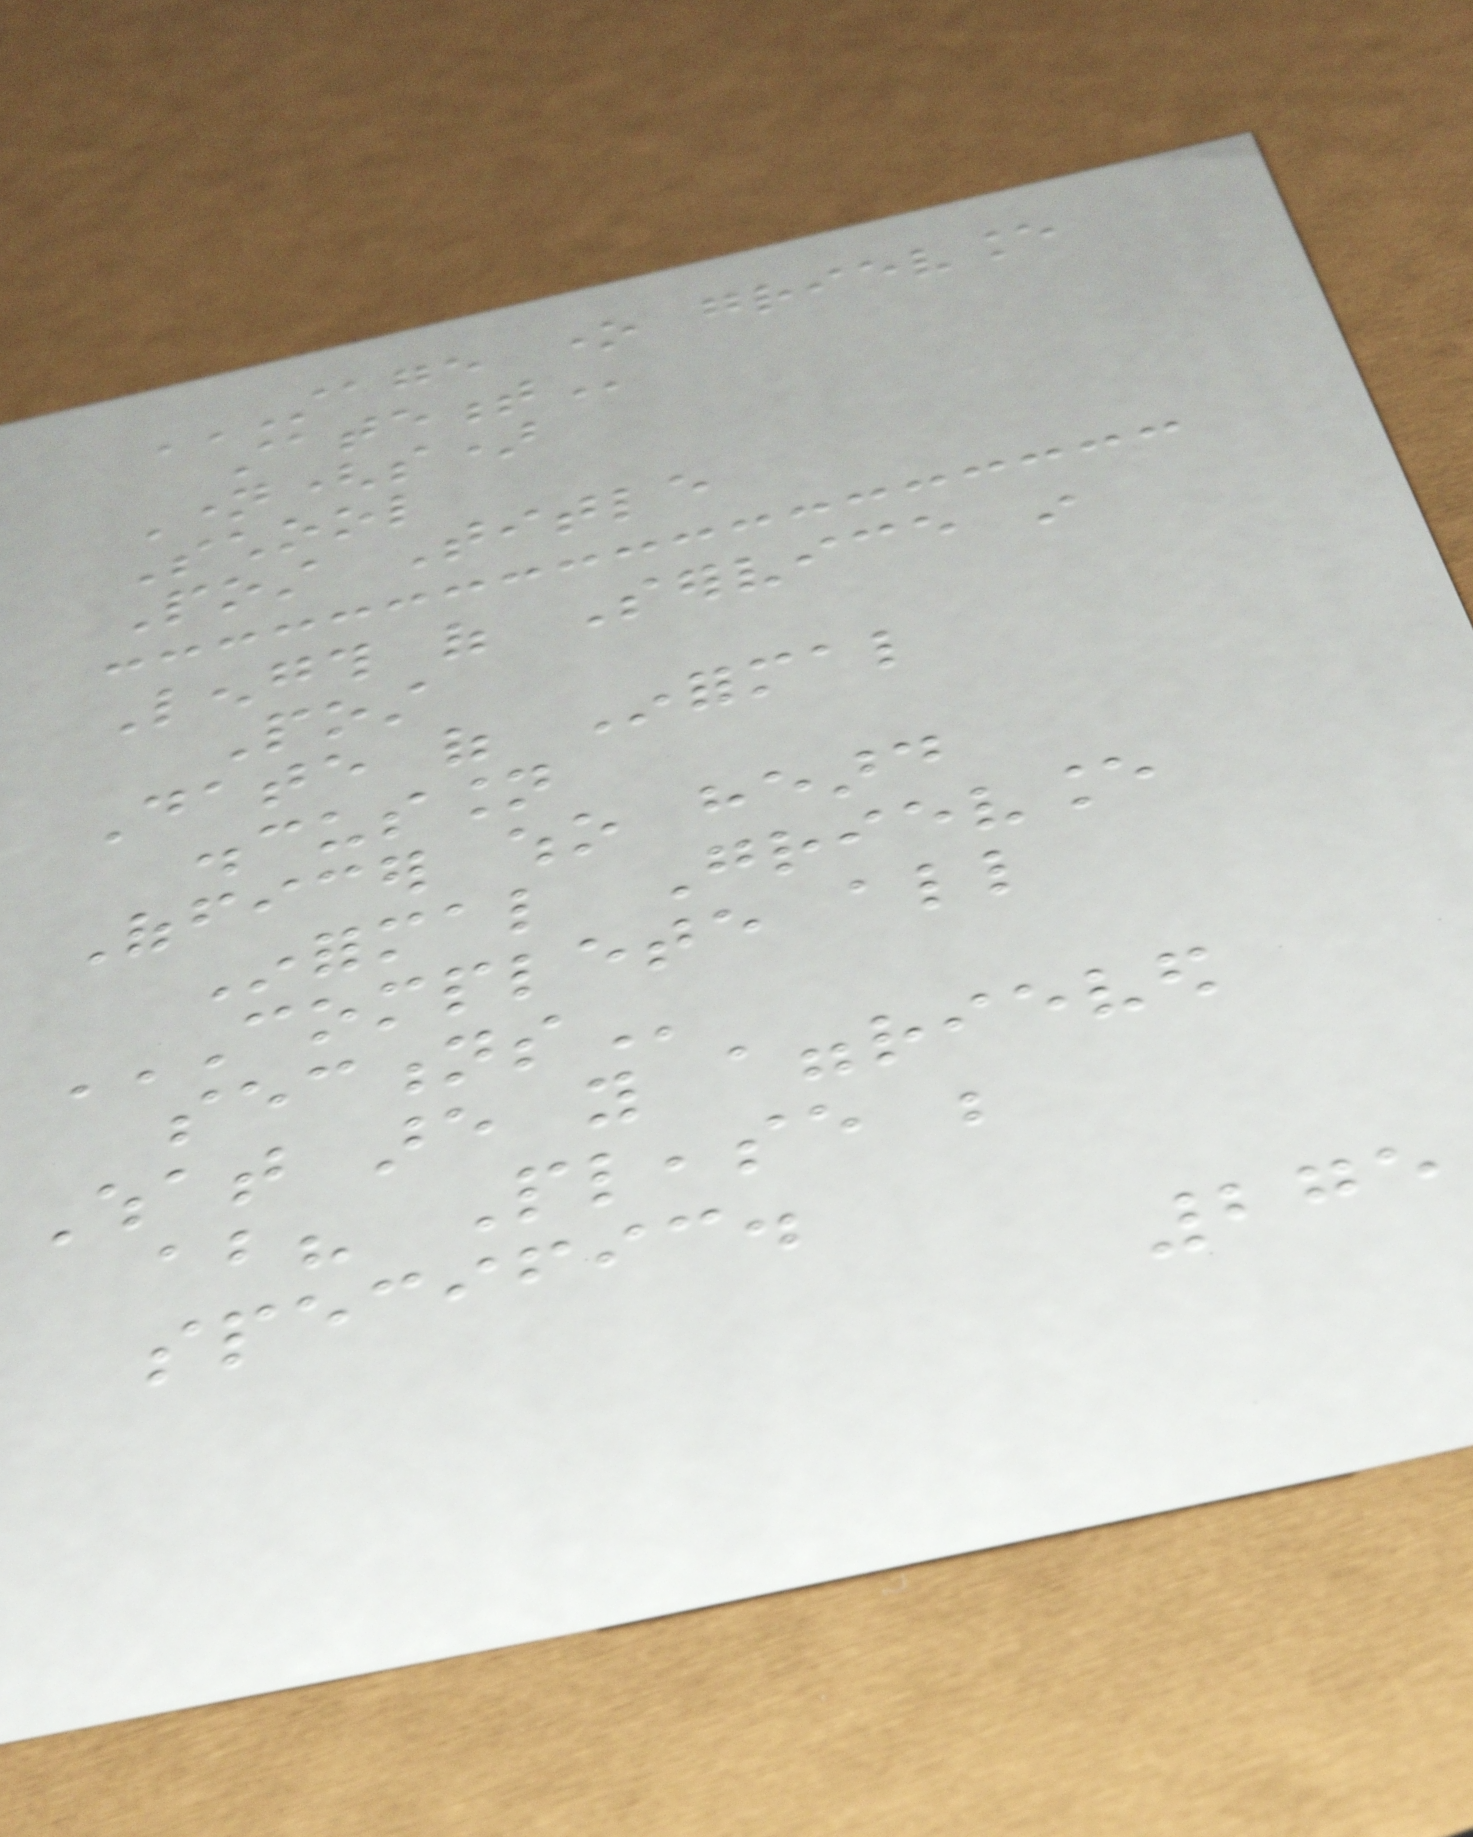STAGE ONE GRIEVANCE
STATEMENT
Name(s)
School
Post Title
Length of Service in
Post
Date of Informal
discussion
Officer who heard
Informal Grievance
COMPLETE ALL
SECTIONS
What are you aggrieved
about? Please be
specific.
275
